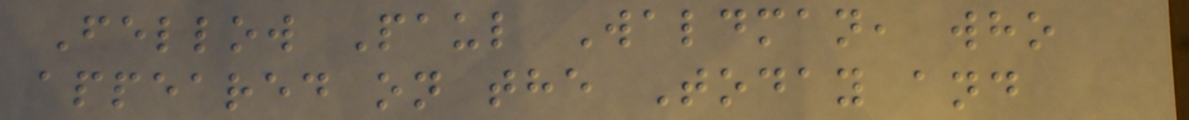Fellow Paul Waldman, who
appeared on the Today and
